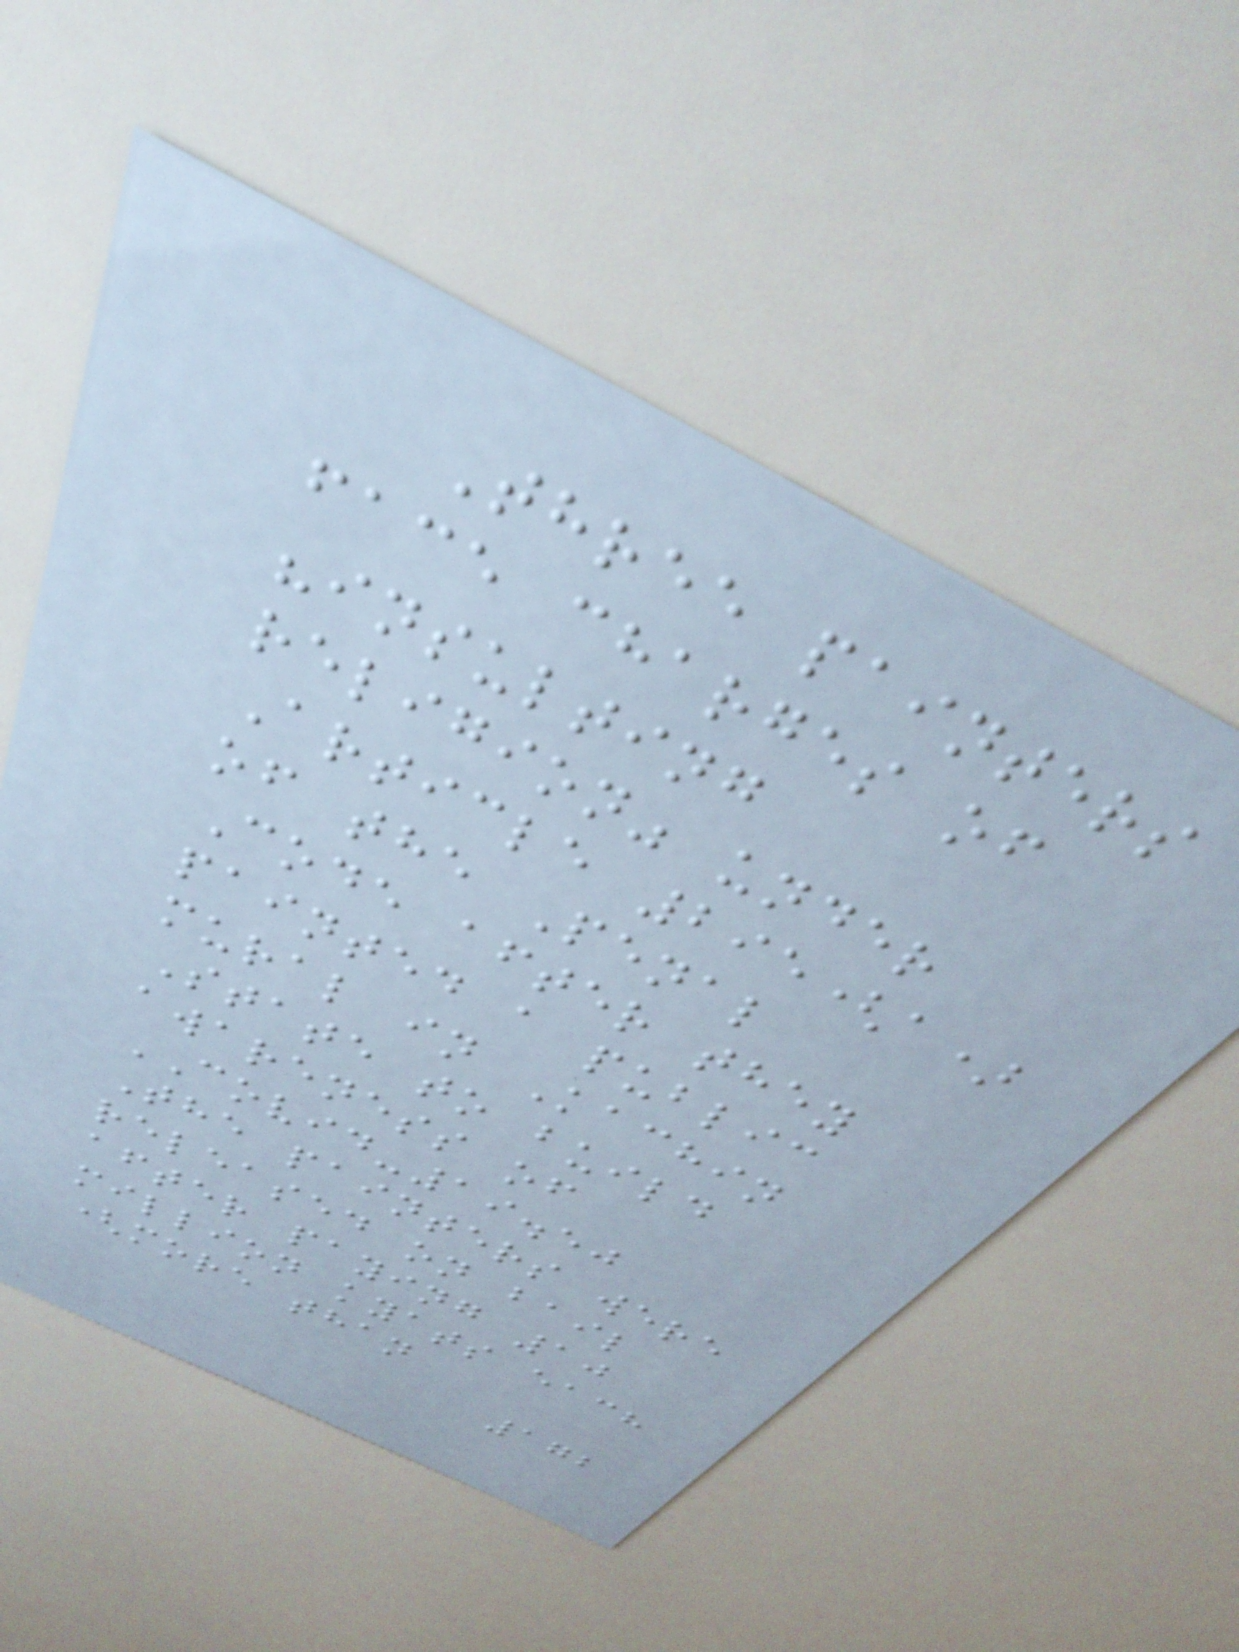Three painters
face charges of
"insulting
religion" under
Article 295(a)
of the Penal
Code after they
painted a public
mural in Kachin
State to build
awareness of
COVID-19.50
The painters were
released on bail
after paying 10
million kyats each
(more than
172
